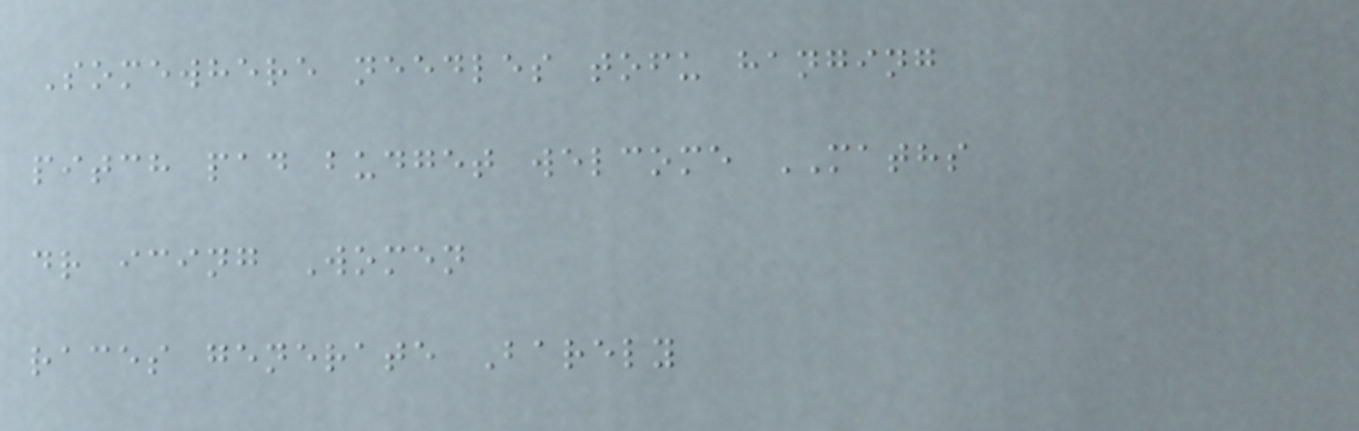Somewhere needles tofu hanging
pitch pad budget welcome MATHS
dr icing Women
races generate Barely
